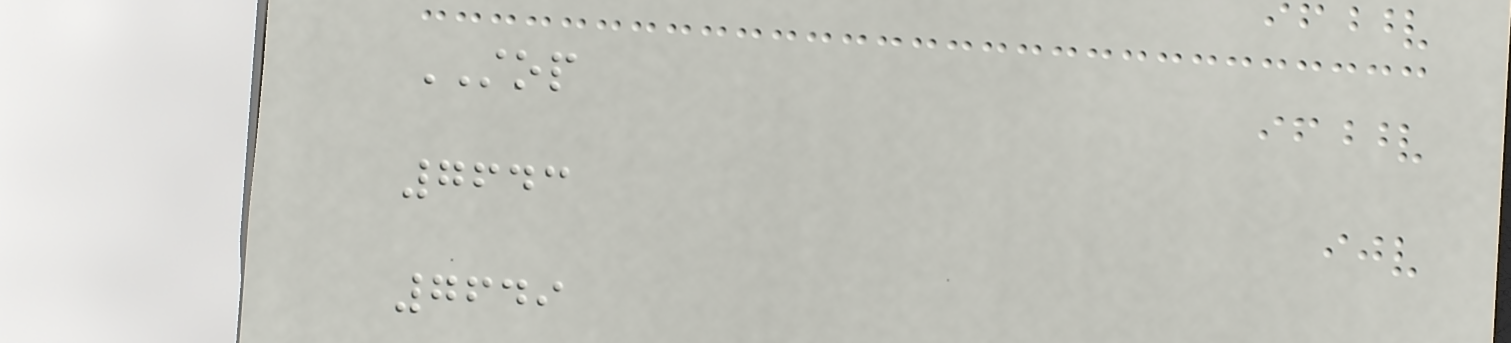STOP
7643
7649
